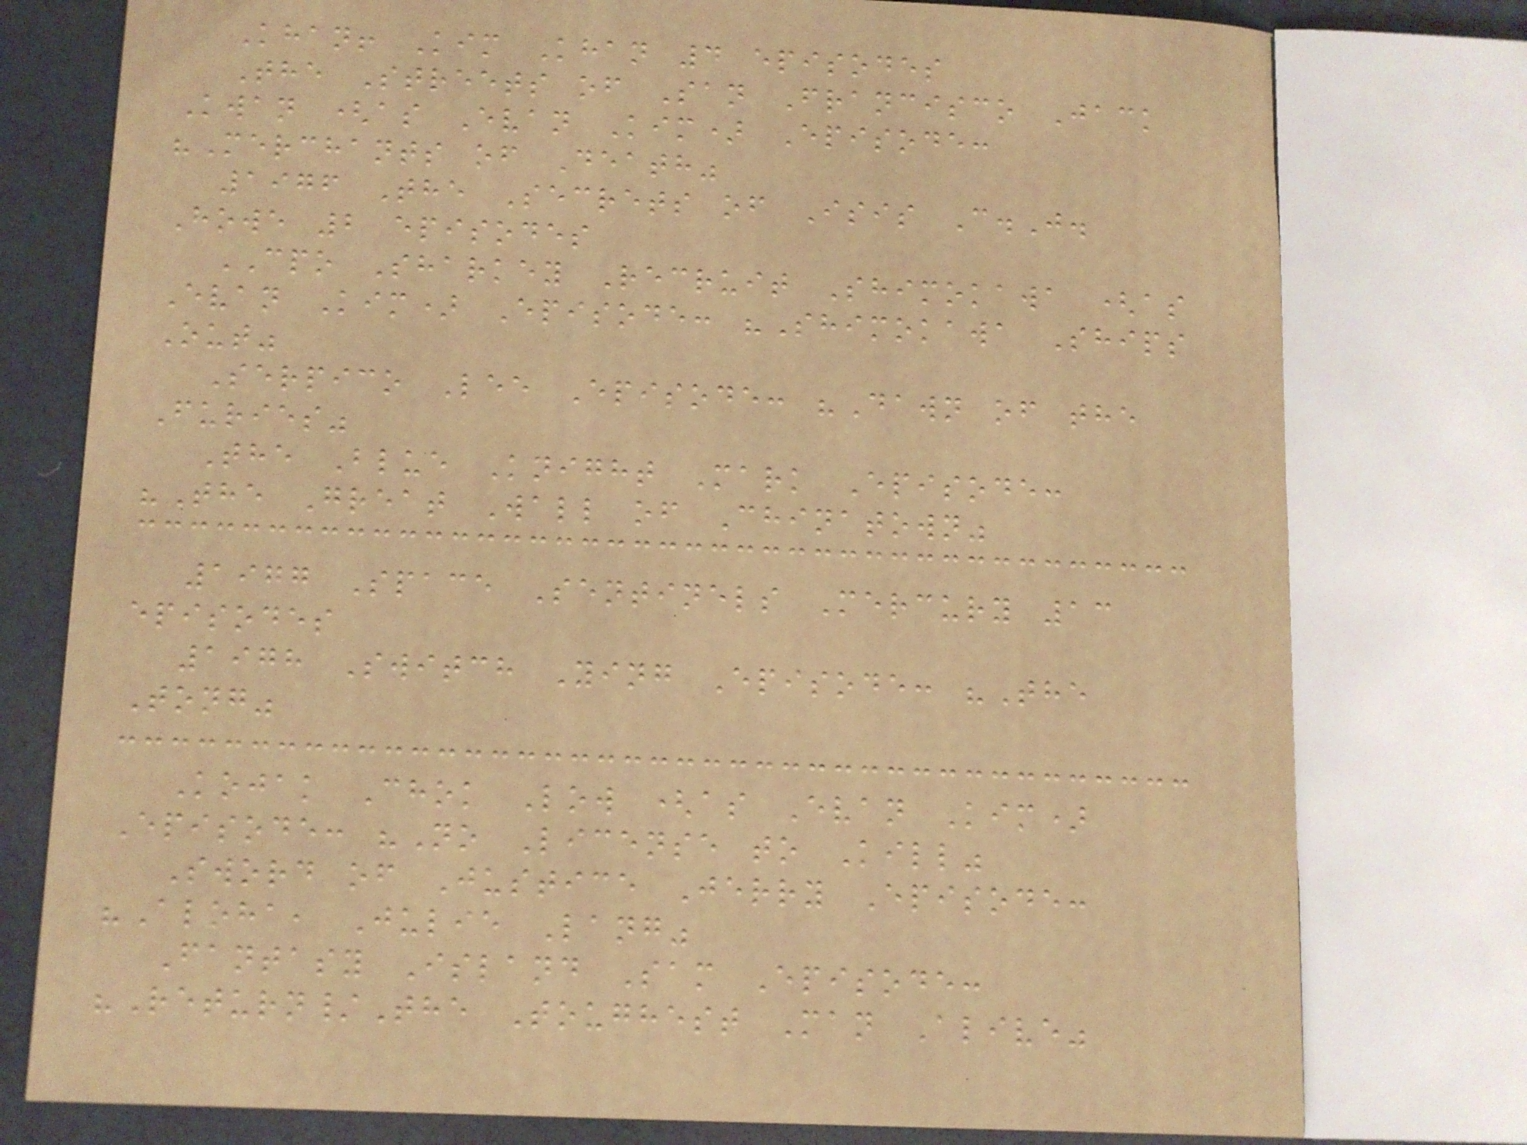Khan! Kim Khan 4 episodes
The Streets of San Francisco Jack
Kwan (as Evan Kim) Episode:
"Merchants of Death"
1976 The Secrets of Isis C.J.
Howe 2 episodes
CPO Sharkey Recruit Shimokawa (as
Evan Kim) Episode: "Shimokawa Ships
Out"
Serpico Lee Episode: "Dawn of the
Furies"
The Blue Knight Mark Episode:
"The Great Wall of Chinatown"
1977 Space Sentinels Mercury 13
episodes
1978 Switch Ying Episode: "The
Tong"
Kojak Chok Low (as Evan Kim)
Episode: "No License to Kill"
Sword of Justice Jerry Episode:
"Aloha, Julie Lang"
Fantasy Island Sam Episode:
"Return/The Toughest Man Alive"
